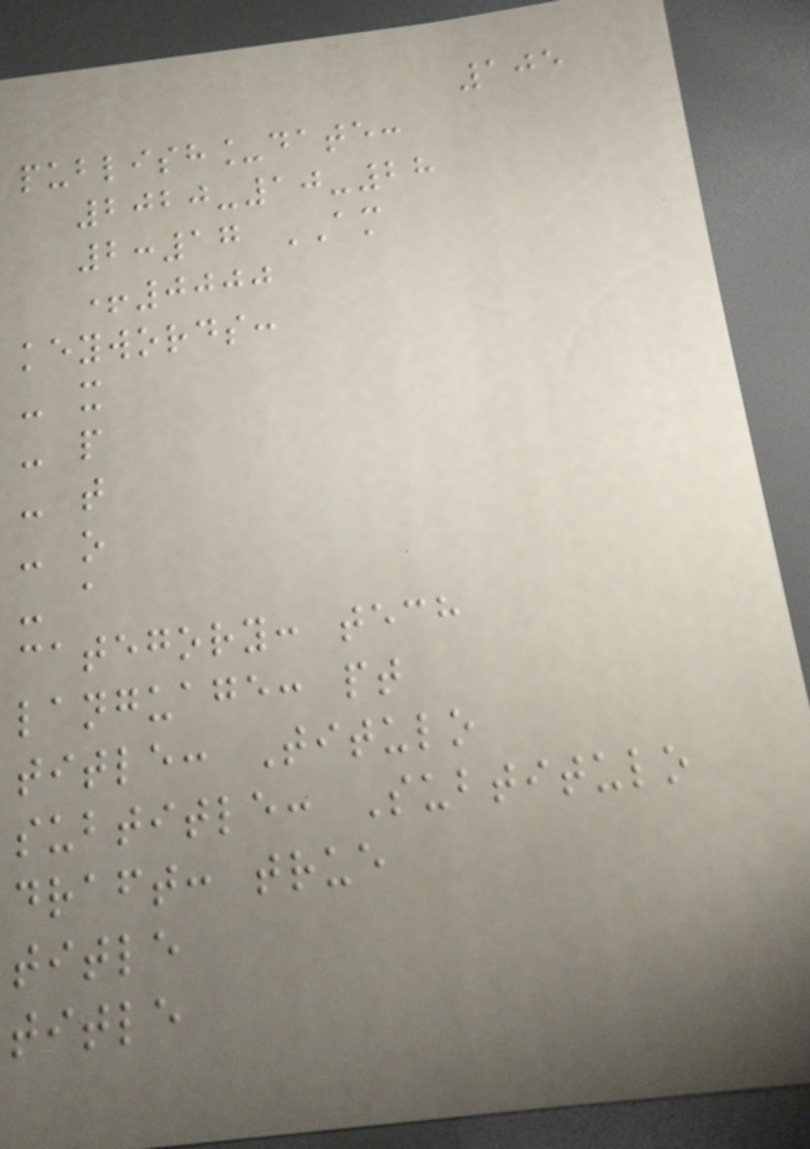105
publish_date:
2020-10-28
2:17 AM
+0000
keywords:
- x
- p
- t
- o
- a
category: tech
language: pt
title: Titulo
subtitle: Subtitulo
draft: true
title
title
